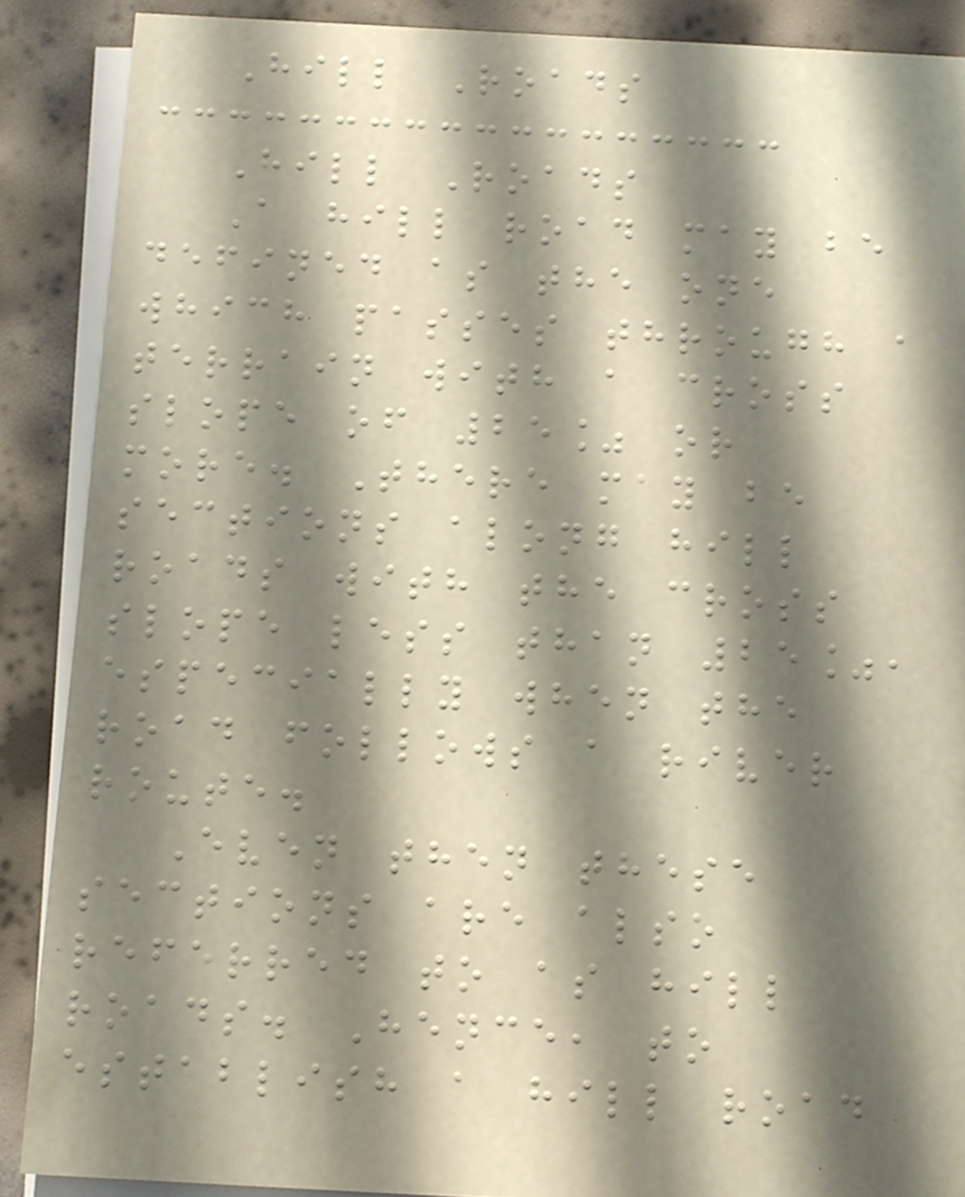Hill Roads
Hill Roads
A hill road may be
defined as the one
which passes through a
terrain with a cross
slope of 25% or
more. There may be
sections along hill
roads with the cross
slope less than 25%,
especially when the
road follows a river
route.
Even then these
sections are also
referred to as hill
roads. Hence, to
establish a hill road
